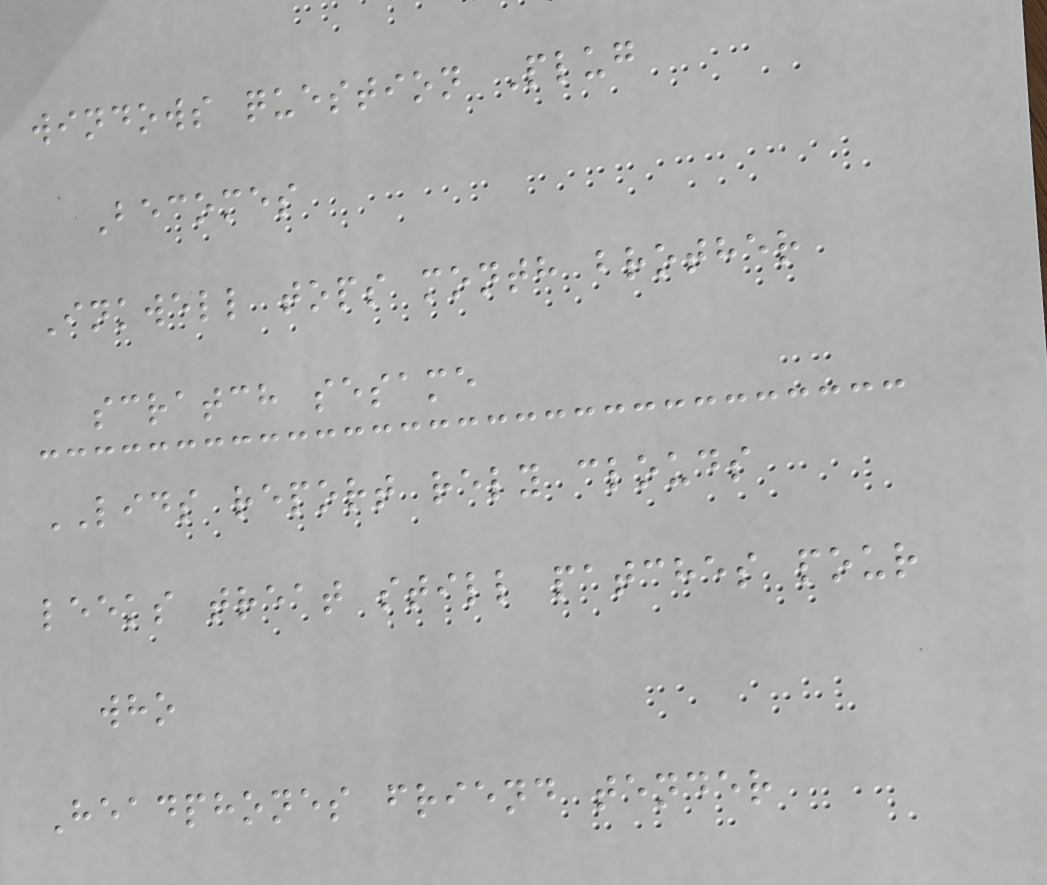windows question Plug
Becomes
Inkwell tops month brother
scratch sesame
LIDS report rely clouds
leeks treat still patches pour
who
Headphones friend tender
